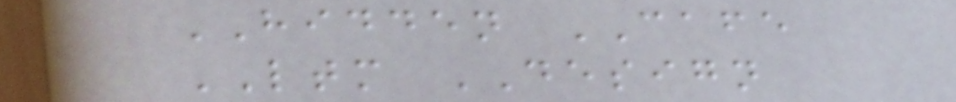HIDDEN CAFE
LTM DESIGN
